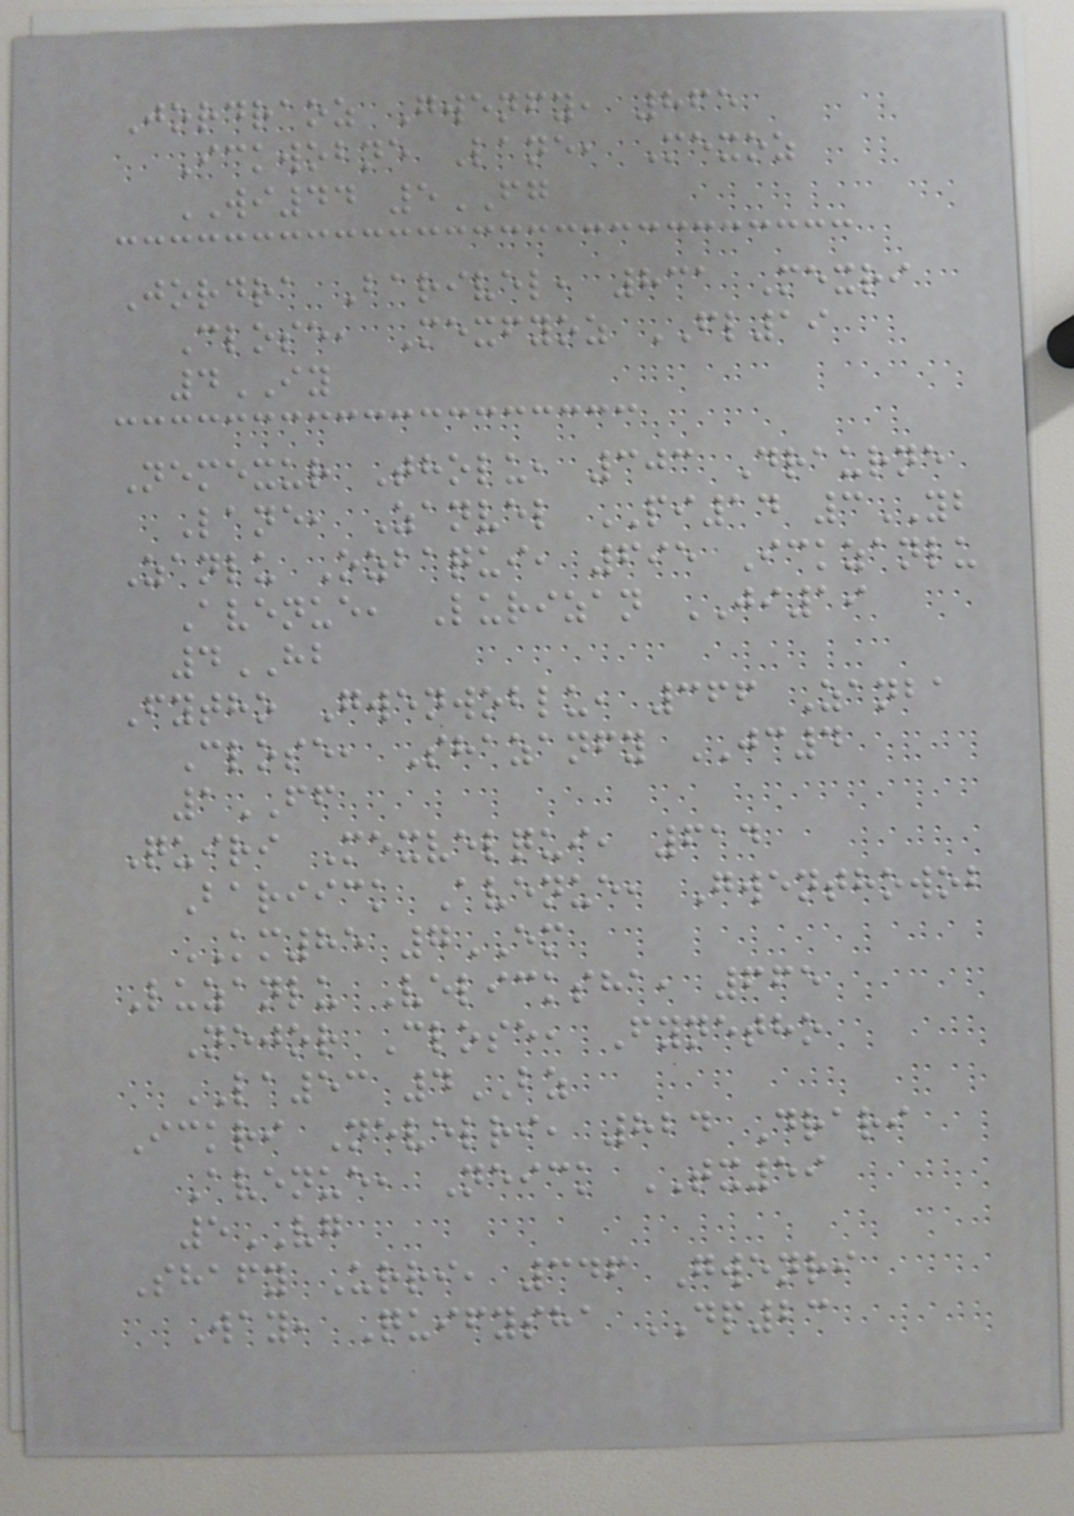Jordraoz Gwenfy, 865
Ickwobne Lane, Mexoz
WI44 5FG
Jordra Barivel, 831 Mexri
Close, Mexfyoz FL19
4IY
Nemexur Tholu, 303 Draurne
Lane, Zanvel PI14 3YB
Zanlu Ozbaqui, 695 Ickzanlu
Avenue, Lurizan JI19
4HB
Fytho Gwenwoblu, 366 Zanba
Close, Shazanfy JC4
1FF
Quiri Mexvelqui, 614
Bariick Avenue, Gwenthowob
KM85 7EM
Luzanlu Velicksha, 665
Nejor Close, Fynetho
LA53 4BZ
Ickri Nevelri, 824 Drari
Avenue, Neick TX59
5VG
Shafy Urri, 346 Gwenri
Way, Quifysha DP23
